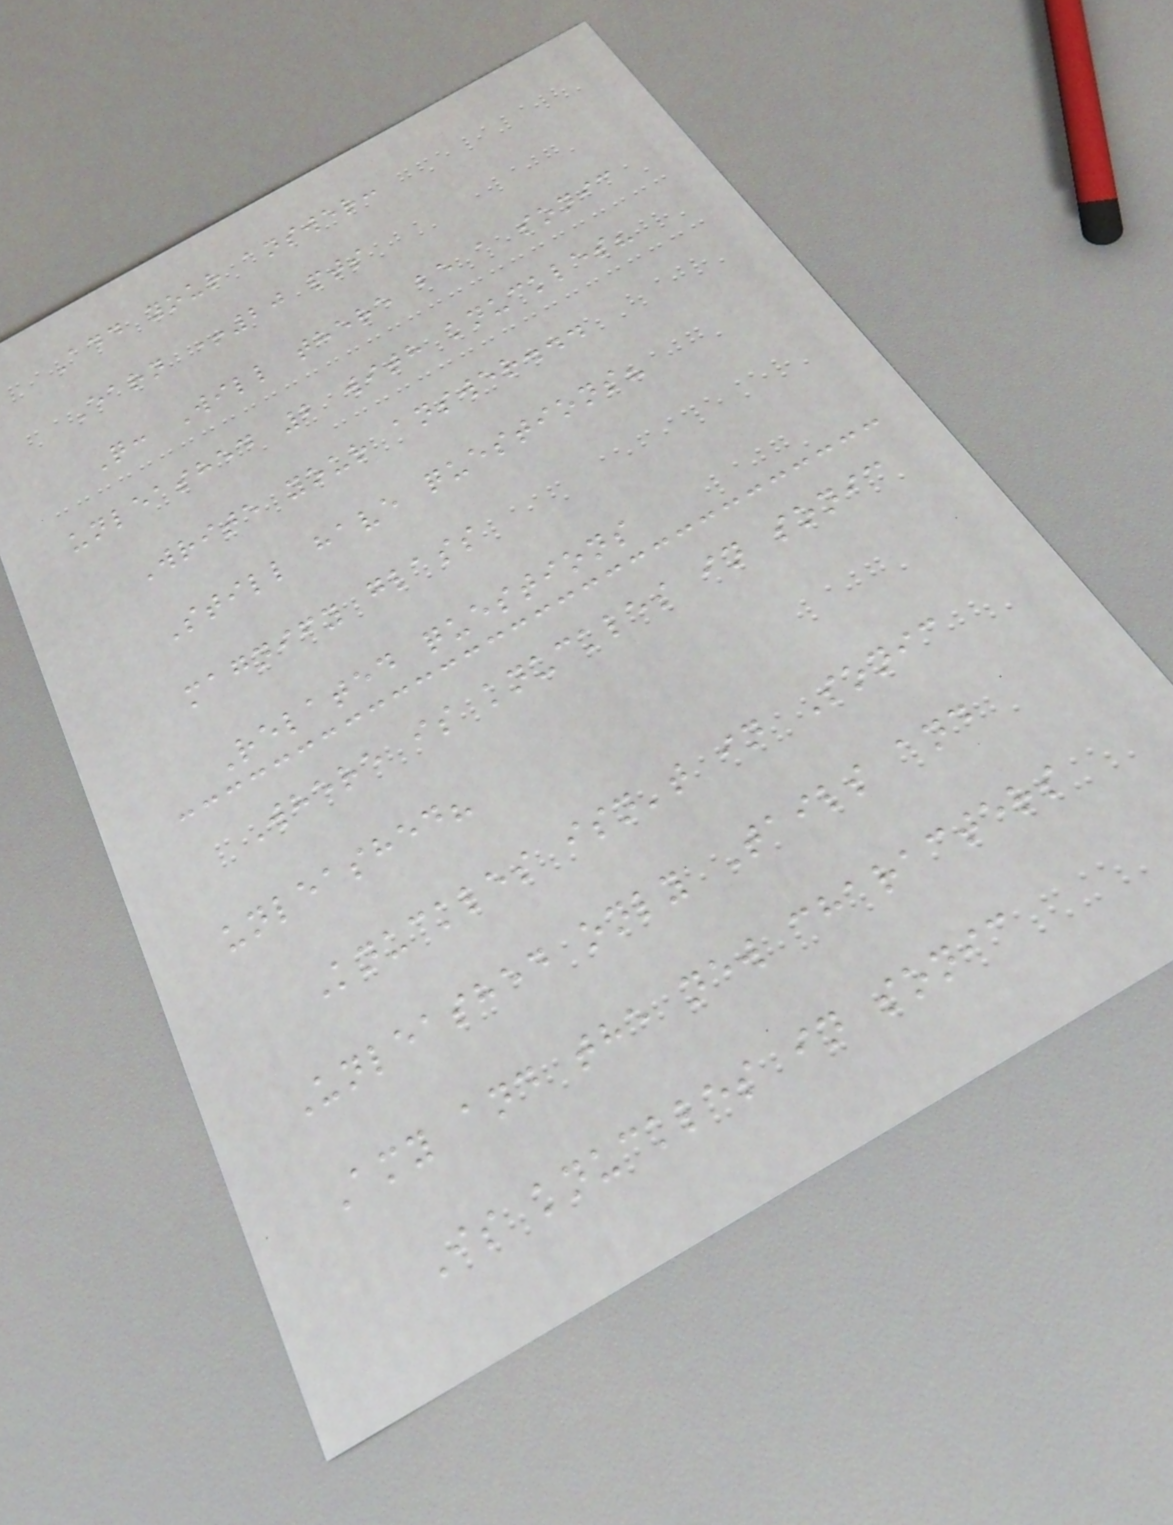Add your answer:
Earn +20 pts
Q: Will there be a sonic
unleashed 2 with knuckles?
Write your answer...
Still have questions?
magnify glass
Related questions
Where is knuckles in sonic
unleashed?
Knuckles isn't in Sonic
Unleashed only Tails and
Amy and the new characters
Is knuckles in sonic
